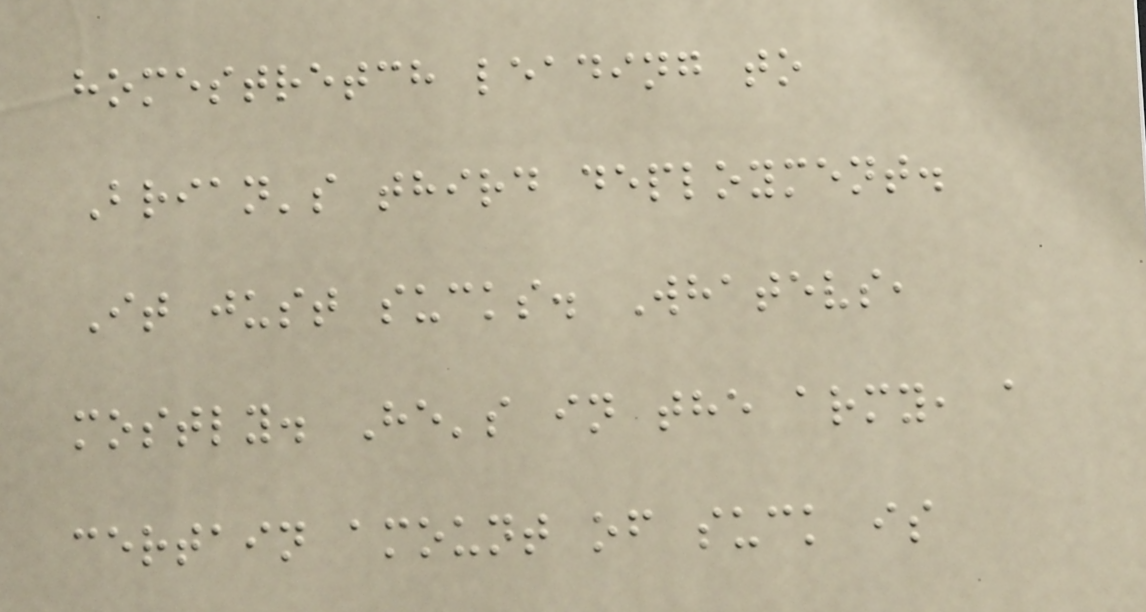homestretch leading to
Brian's third deployment.
It just sucks. Whatevs,
mostly. He's in the army, a
certain amount of suck is
